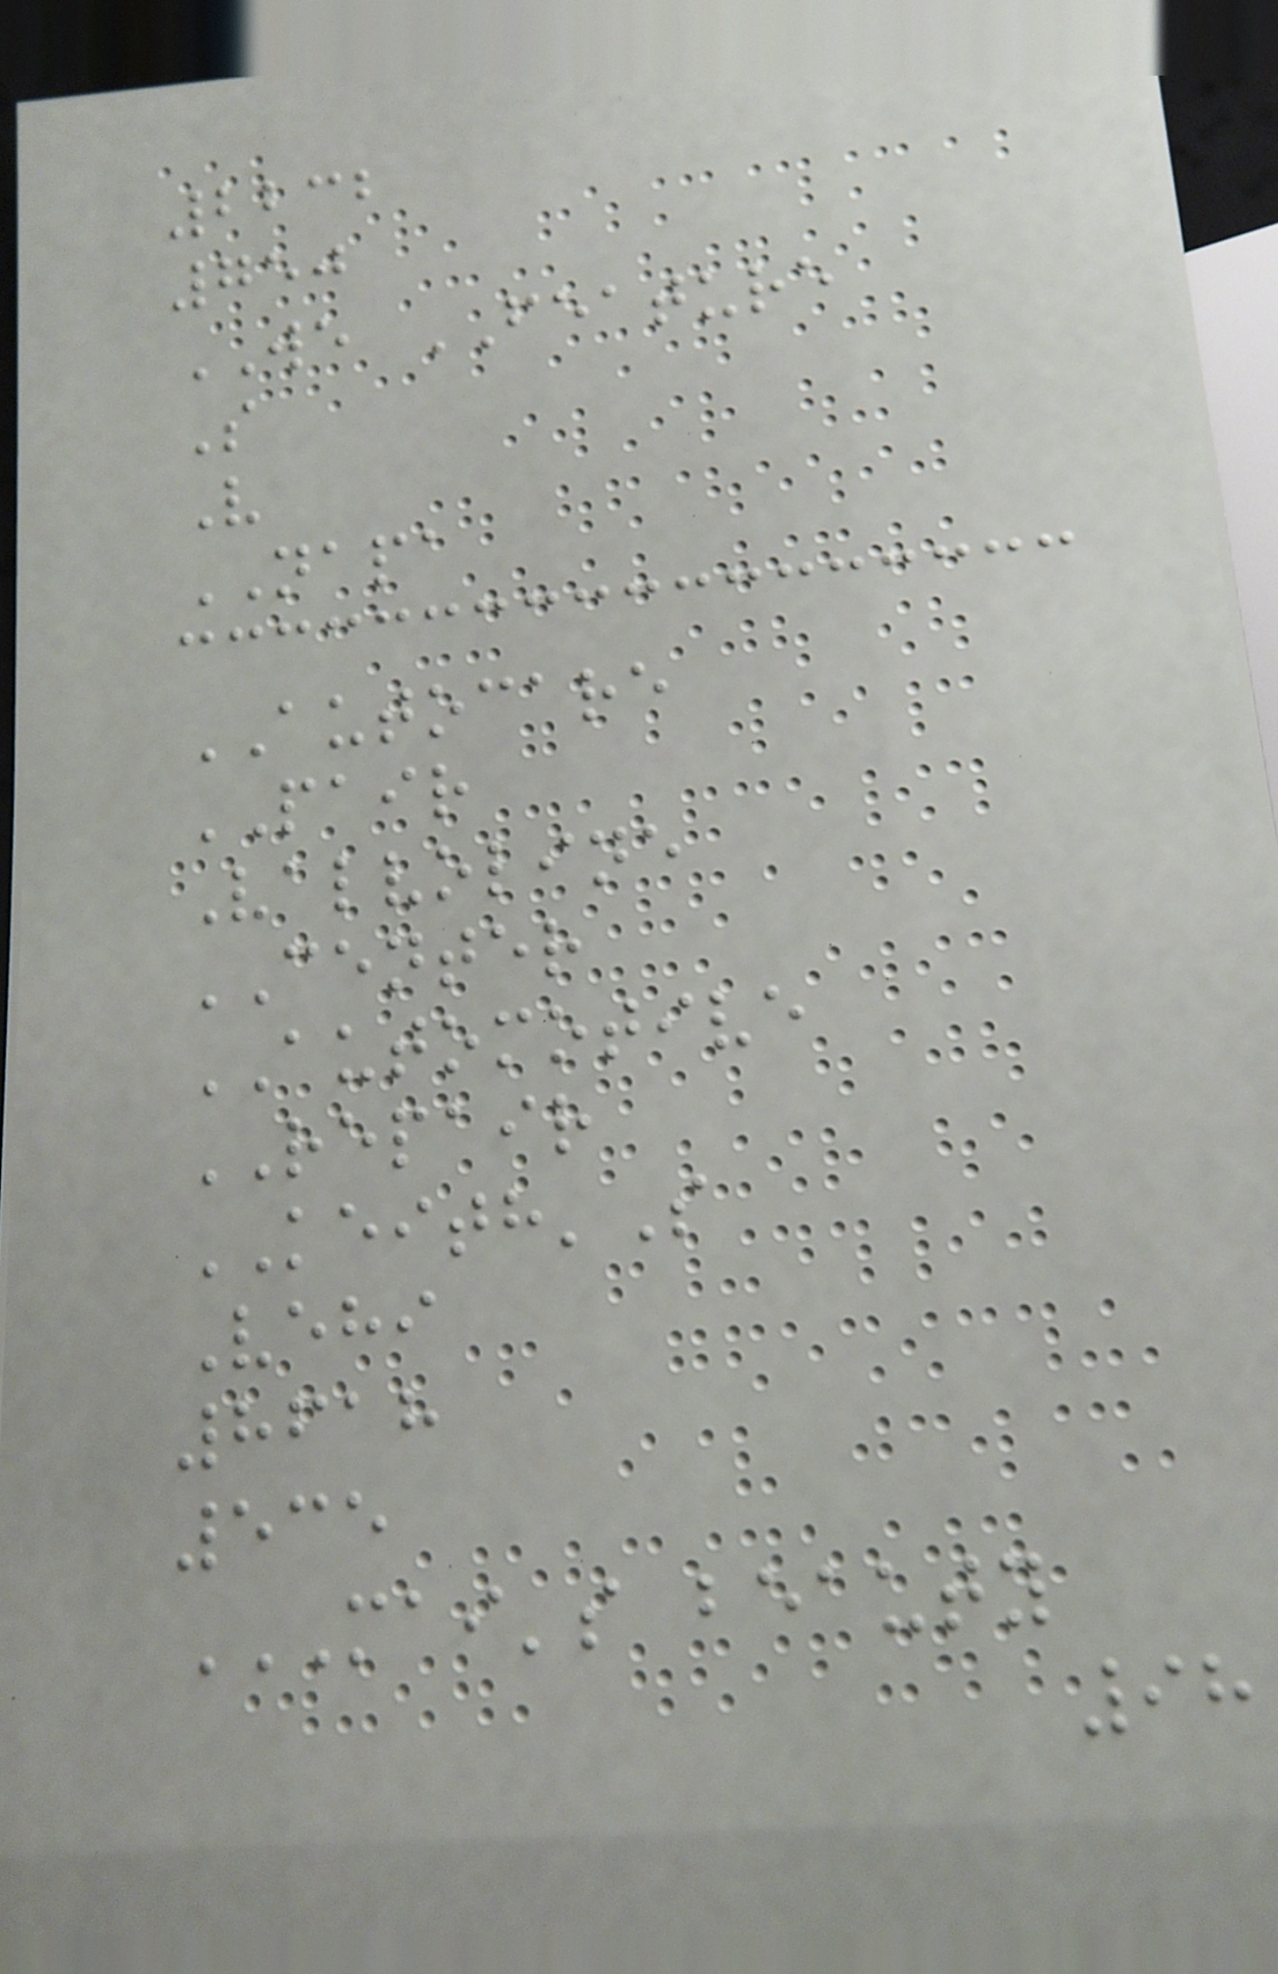2232
750
WE FEATURE
S
V
NAPA
AUTOCARE
PAIR
Valvoline
CENTER
AUTOMOTIVE
REPAIR
KEITH'S
Vehi
8618
535
MAI'S BEAUTY
98
